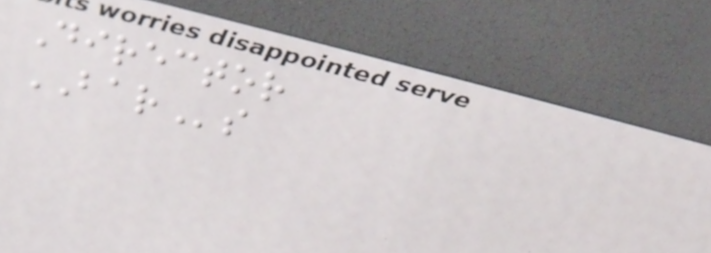Director
BARs
